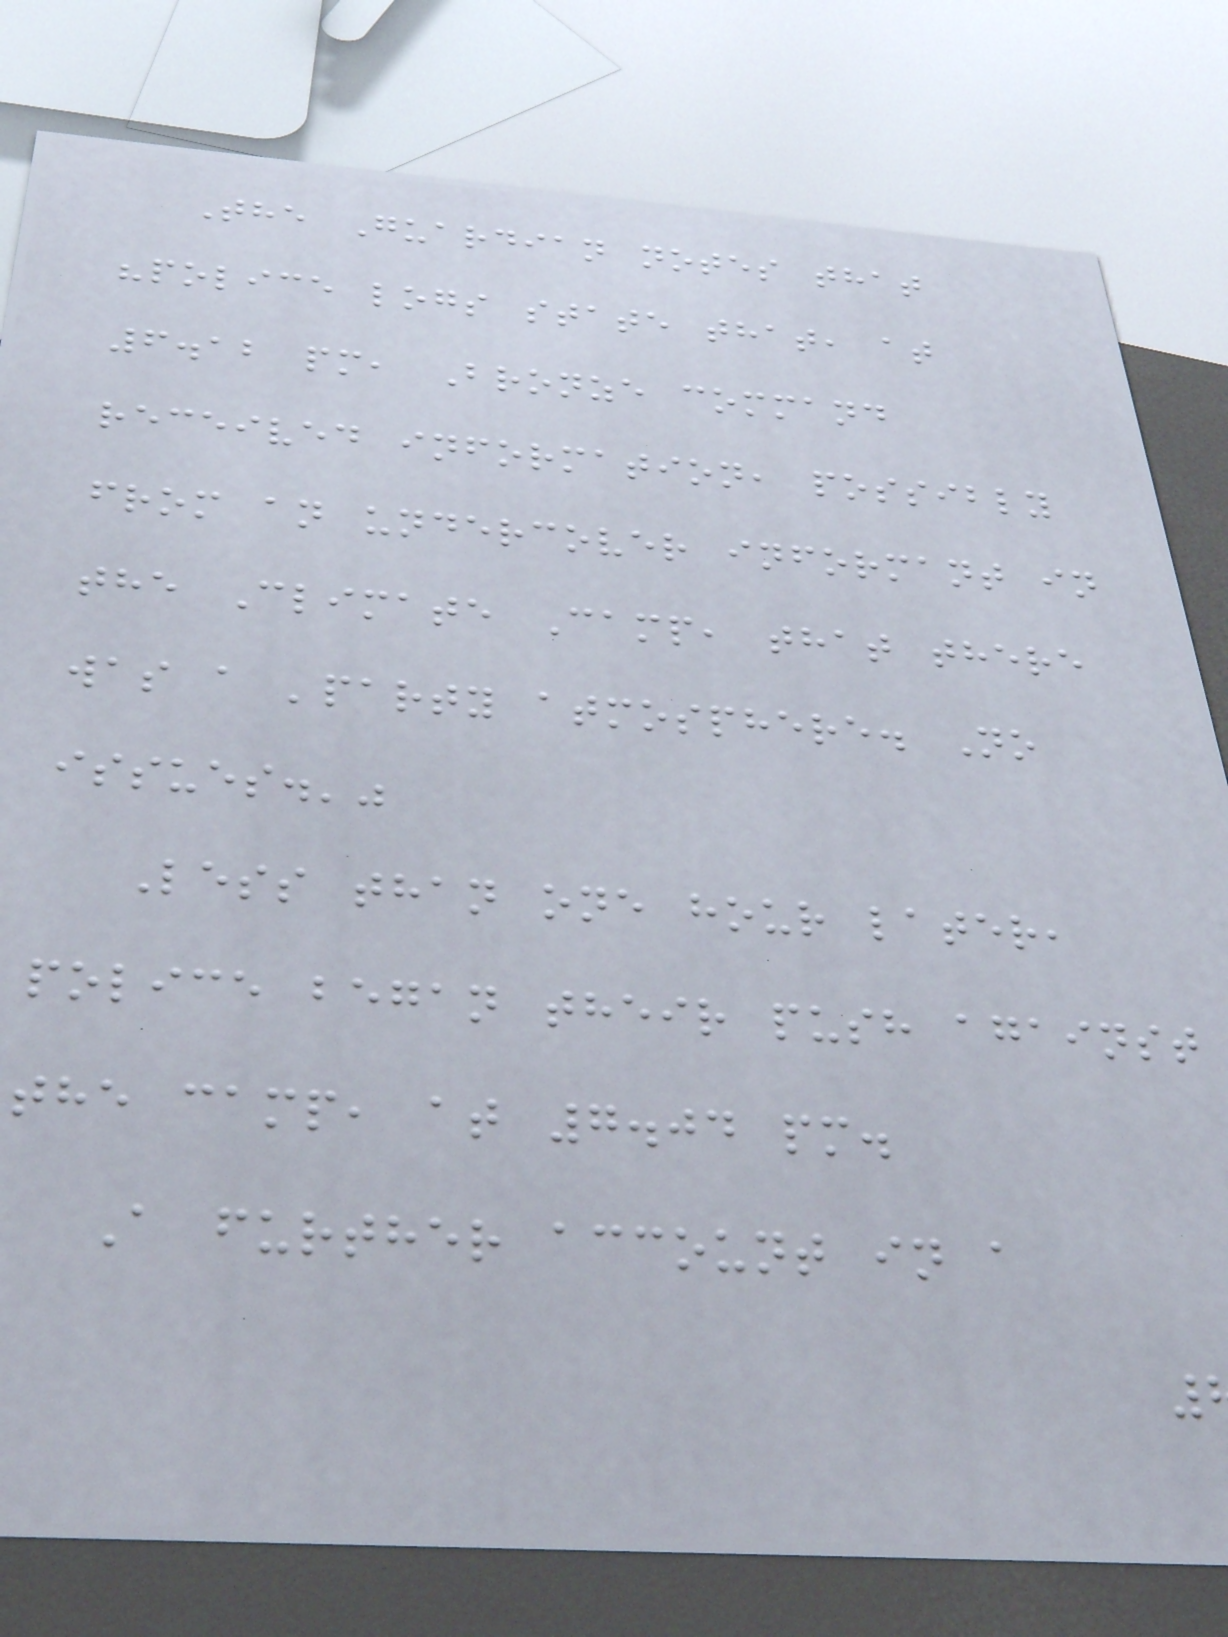The Guardian notes that
"police logs state that, at
6.12 pm, Bronze command
received information, possibly
from an undercover informant in
the Climate Camp, that there
was a 'party atmosphere. No
issues.'"
Less than one hour later,
police began their push against
the camp, at 7.04 pm.
A further account in a
